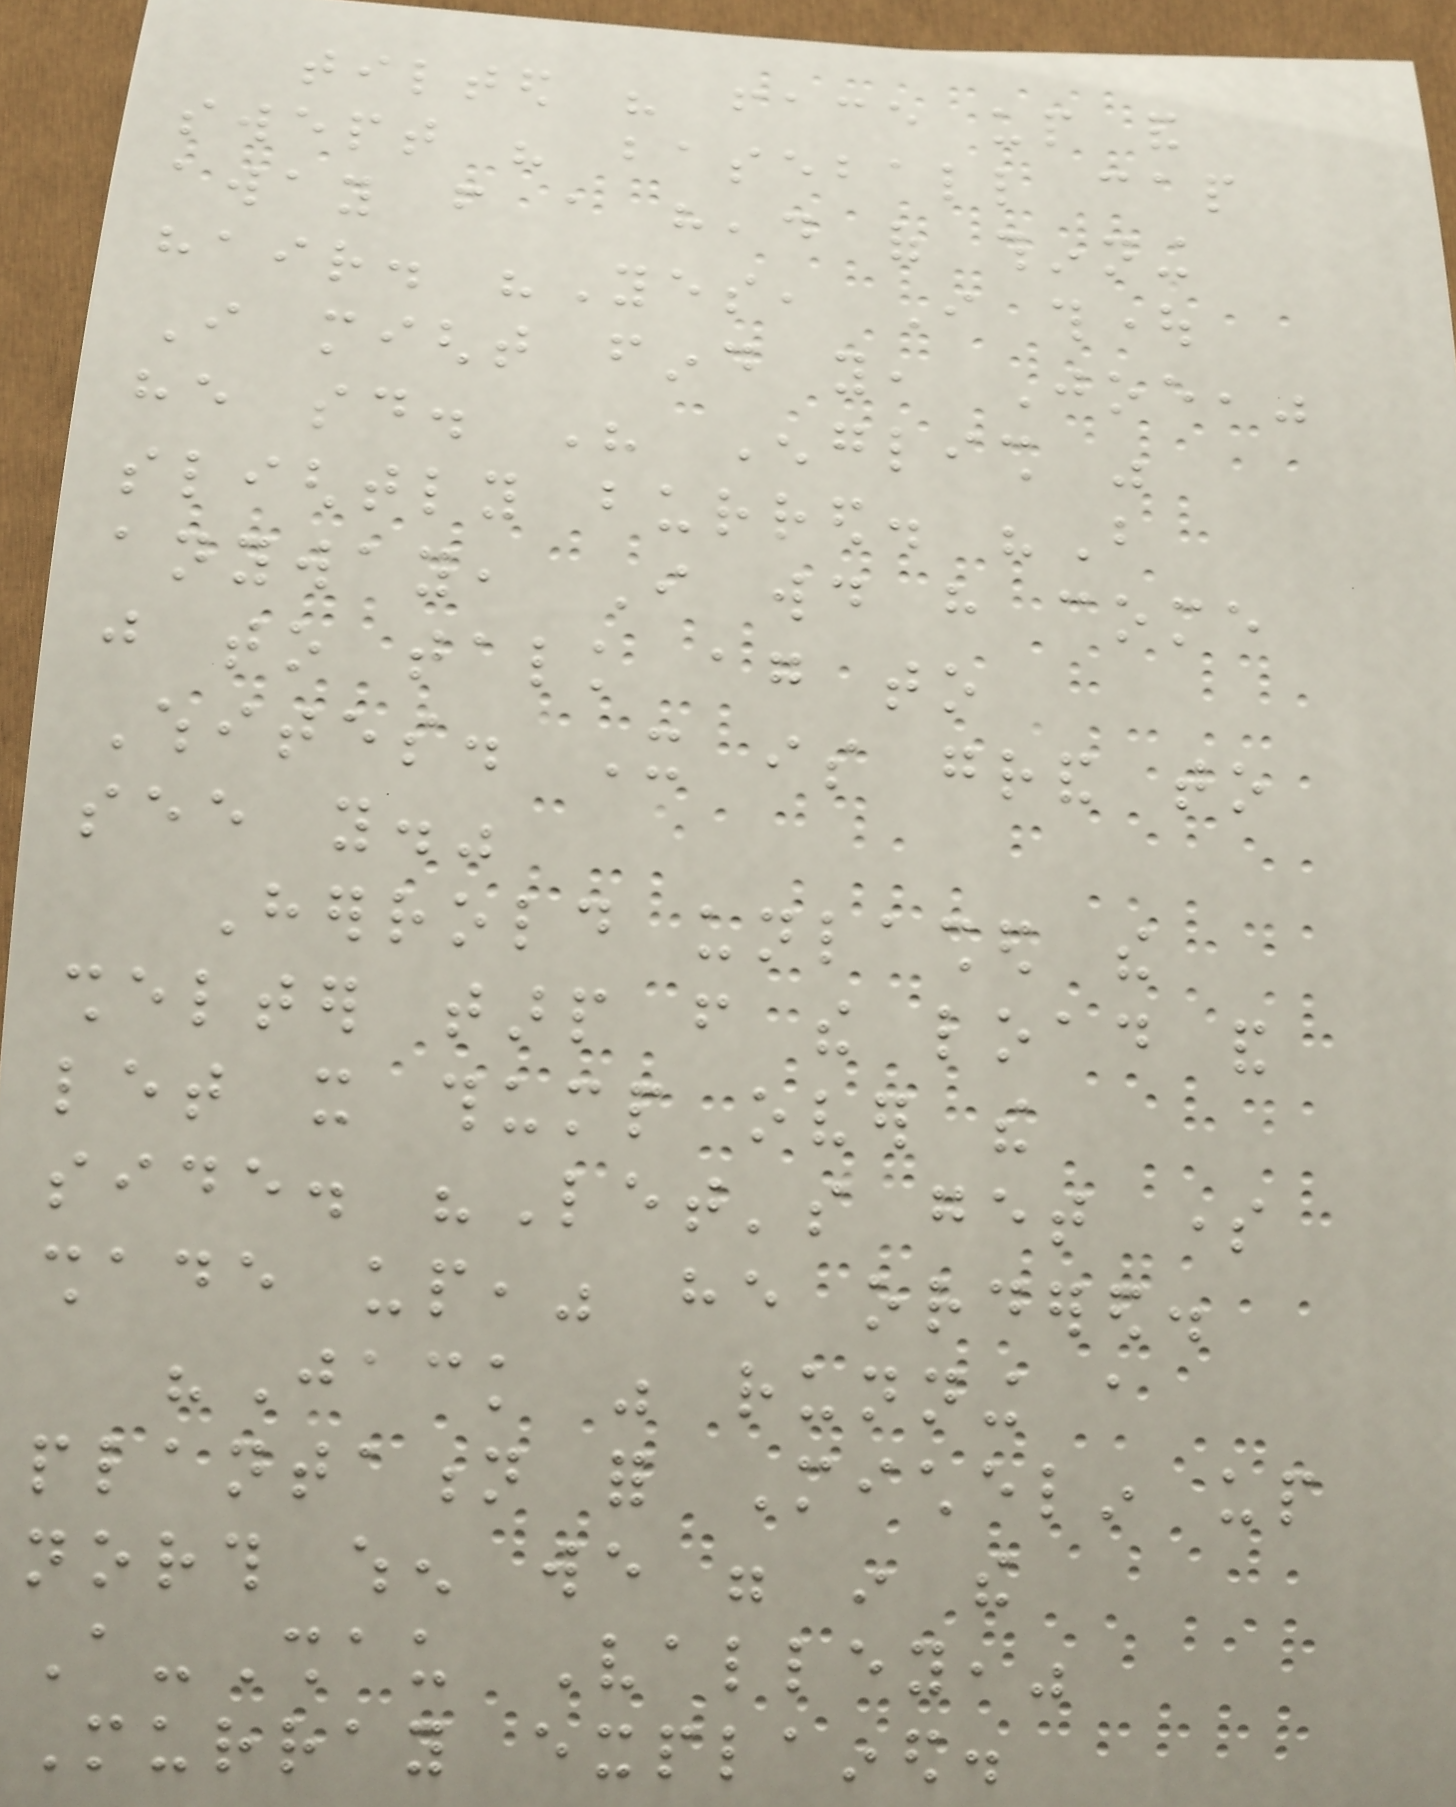tilted his face up and
swept his baseball cap
away from a head of thinning
hair. "Yes, I thought
I might find you, Joe,"
he said. His English was
slightly burred. "But
anyway, I would have come
just to talk again to
Whites. It is grand to
see you."
Herrold unlashed the
shelter tarp from the load and
let it thump over the
side. "Let's get some
shade up," he ordered.
"Jack was running a
plantation for Michelin up
north when we were in the
A-Shau Valley,"
Murray explained.
